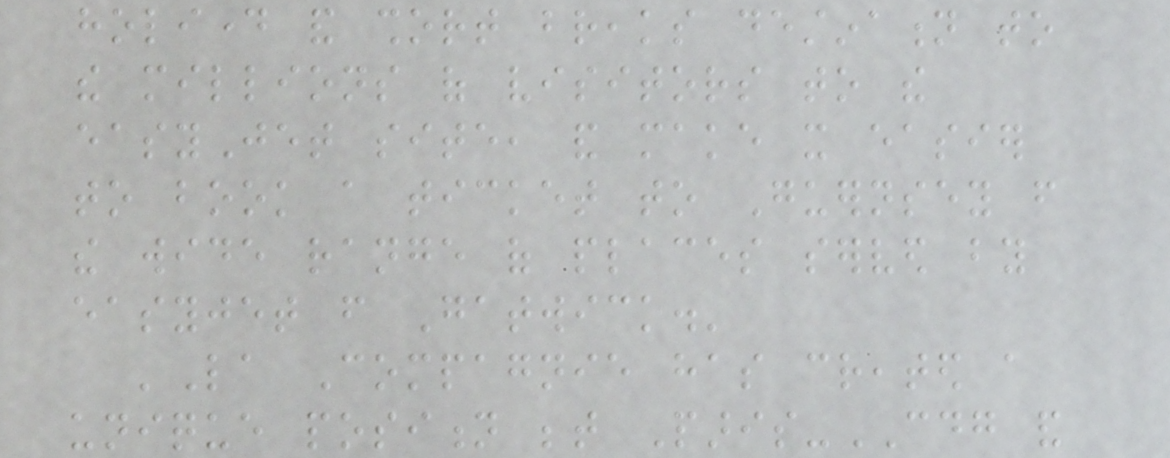holiday and short breaks destination to
the millions of visitors to the
easyJet site, and make it easier
to book a ticket to Guernsey from
the wide range of places served by
easyjet from Gatwick.'
'La Compagnie has created a
unique position between Paris-CDG and
